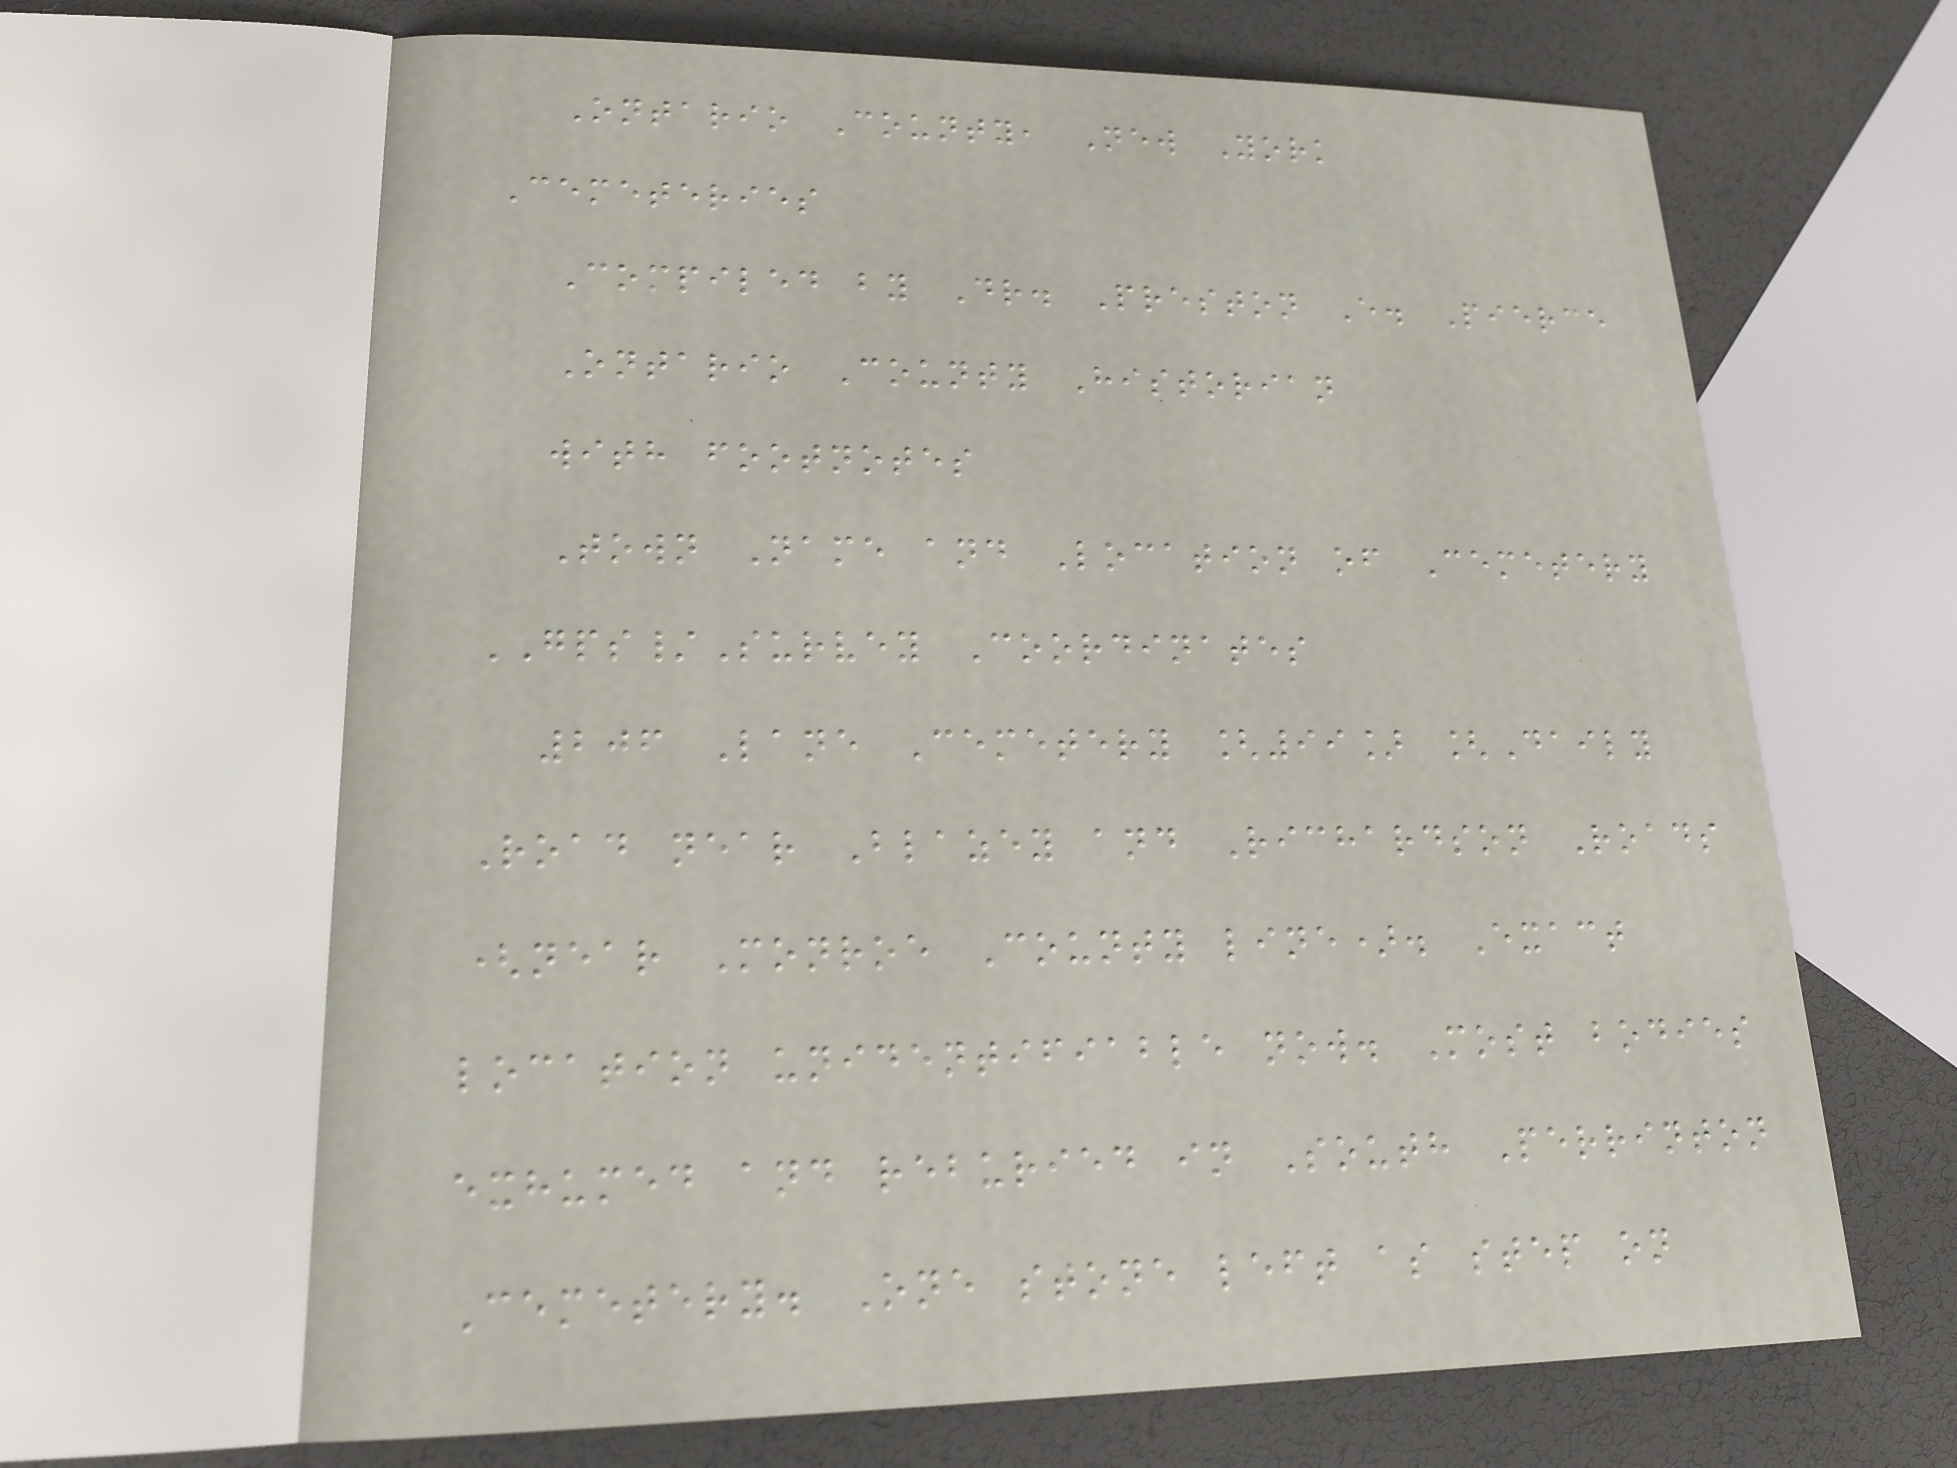Ontario County, New York
Cemeteries
Compiled by Dr. Preston E. Pierce
Ontario County Historian
with footnotes
Town Name and Location of Cemetery
GPS/Survey Coordinates
206 Lane Cemetery [99] [Daily
Road near Blazey and Richardson Roads
(near Monroe County line). Exact
location unidentifiable now. Most bodies
exhumed and reburied in South Perrinton
Cemetery. One stone left as step on
